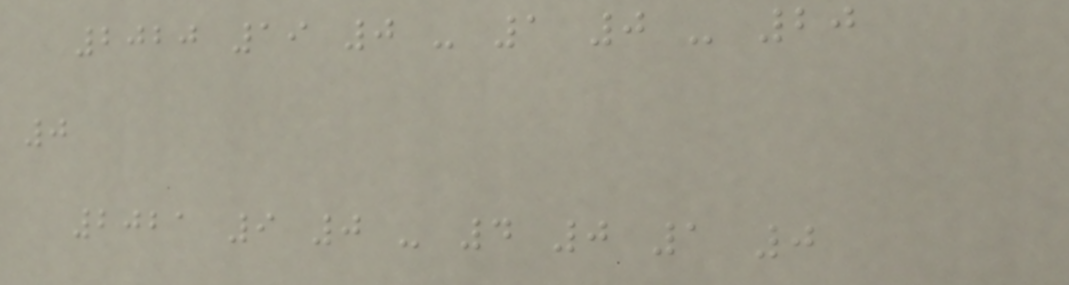2020 19 0 - 1 0 - 20
0
2021 9 0 - 4 0 1 0
